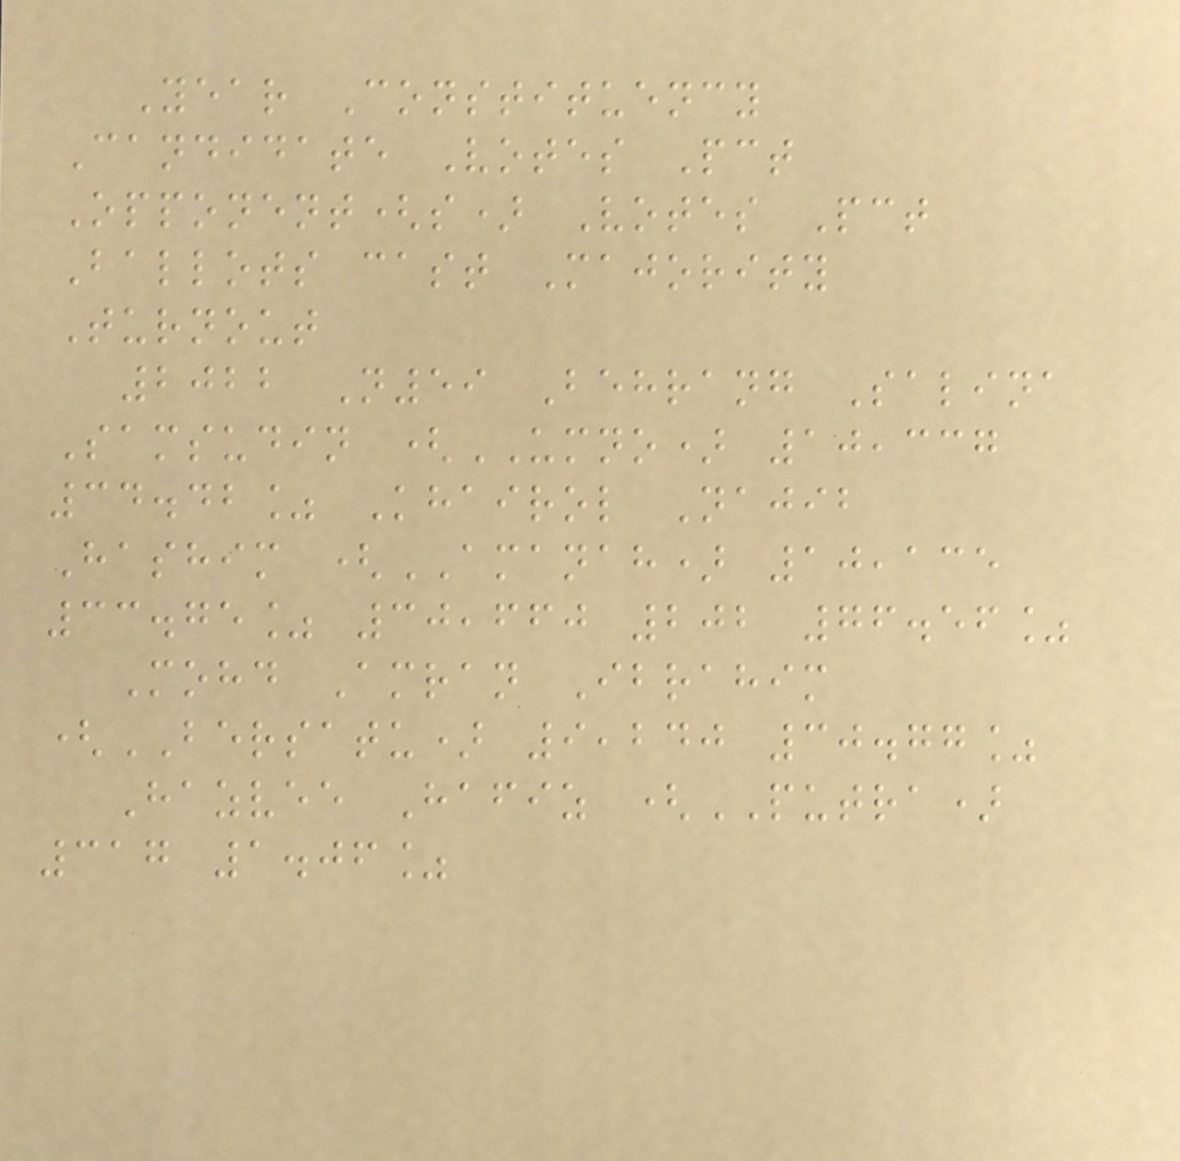Year Constituency
Candidate Votes Pct
Opponent(s) Votes Pct
Ballots cast Majority
Turnout
2022 N59 Behrang Salina
Samsudin (UMNO) 10,337
34.42% Khairol Najib
Hashim (AMANAH) 10,135
33.75% 30,660 202 76.56%
Mohd Amran Ibrahim
(BERSATU) 9,240 30.77%
Hazvee Hafiz (PUTRA)
317 1.06%
